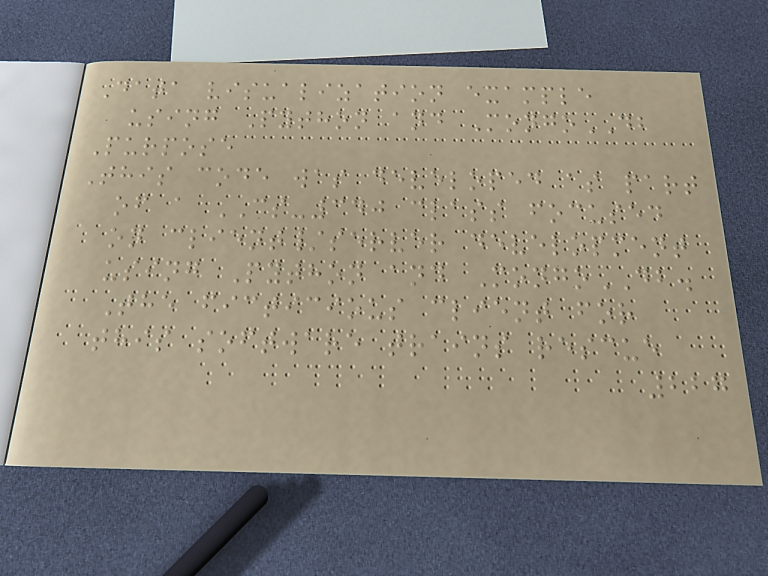Data visualization example
using Python and MongoDB
Purpose
This code was developed as part
of a CS-340 class focused
on client/server development
using Python and MongoDB.
The ficticious client for
this software trains rescue
227
